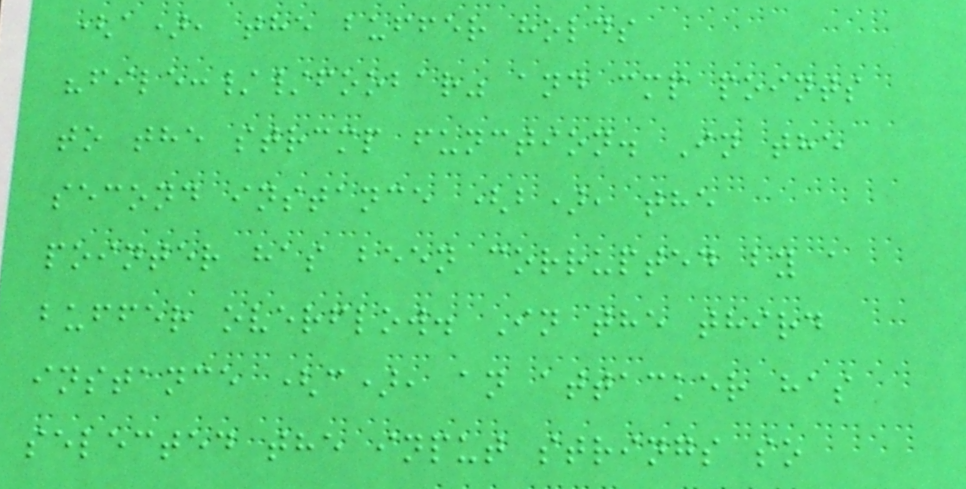(a), the buffer holds
"file://foobar" and cmp points
to the strcmp function. In the
second instance (b), the
pointer has been corrupted by a
buffer overflow. In the third
instance (c), an attacker has
selected the input strings so
